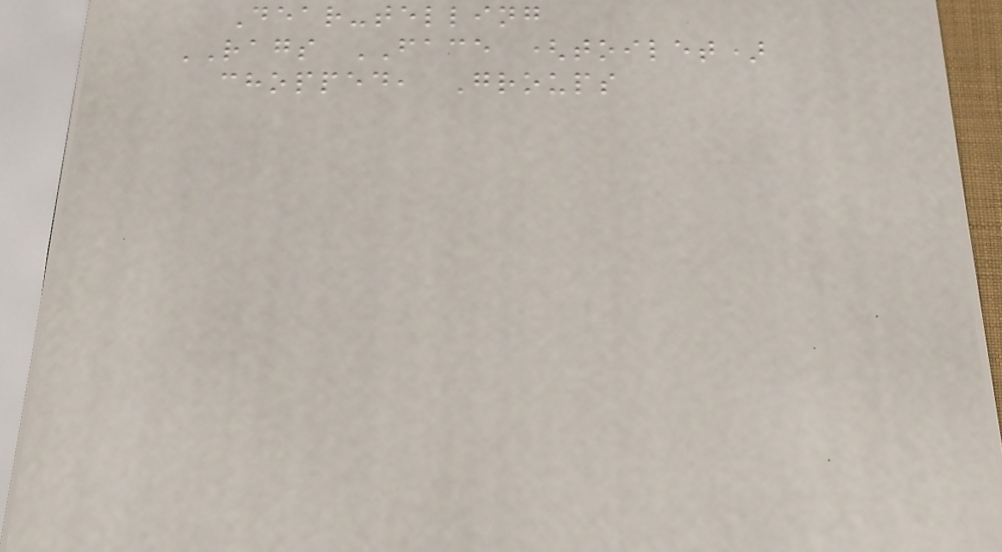Dear-telling
RAGS FACE (toilet)
chopped, Groups
